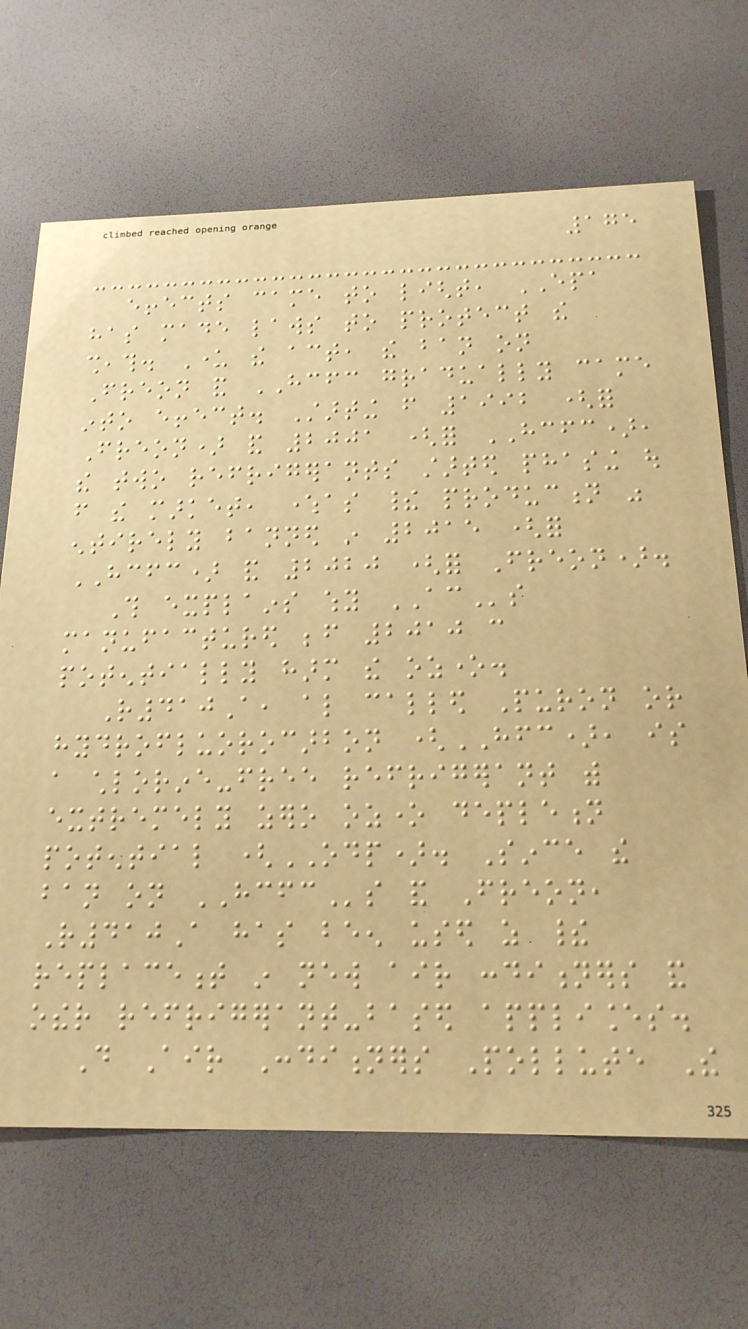175
effects came to light, EPA
has made laws to protect the
sheath. Under the act, the ban on
Freon and HCFC gradually came
into effect. Starting from 1992 (for
Freon) and 2001 (for HCFC),
the two refrigerants started phasing out
from the market, whereas their production was
entirely banned in 2015 (for
HCFC) and 2020 (for Freon).
This explains why ACs
manufactured before 2010 can
potentially harm the ozone.
R410A, also called Puron or
hydrofluorocarbon (HFC), is
a chlorine-free refrigerant with
extremely zero ozone depletion
potential (ODP). Since the
ban on HCFCs and Freon,
R410A has been used as their
replacement in new air conditioners and
other refrigerant-based appliances.
Do Air Conditioners Pollute The
